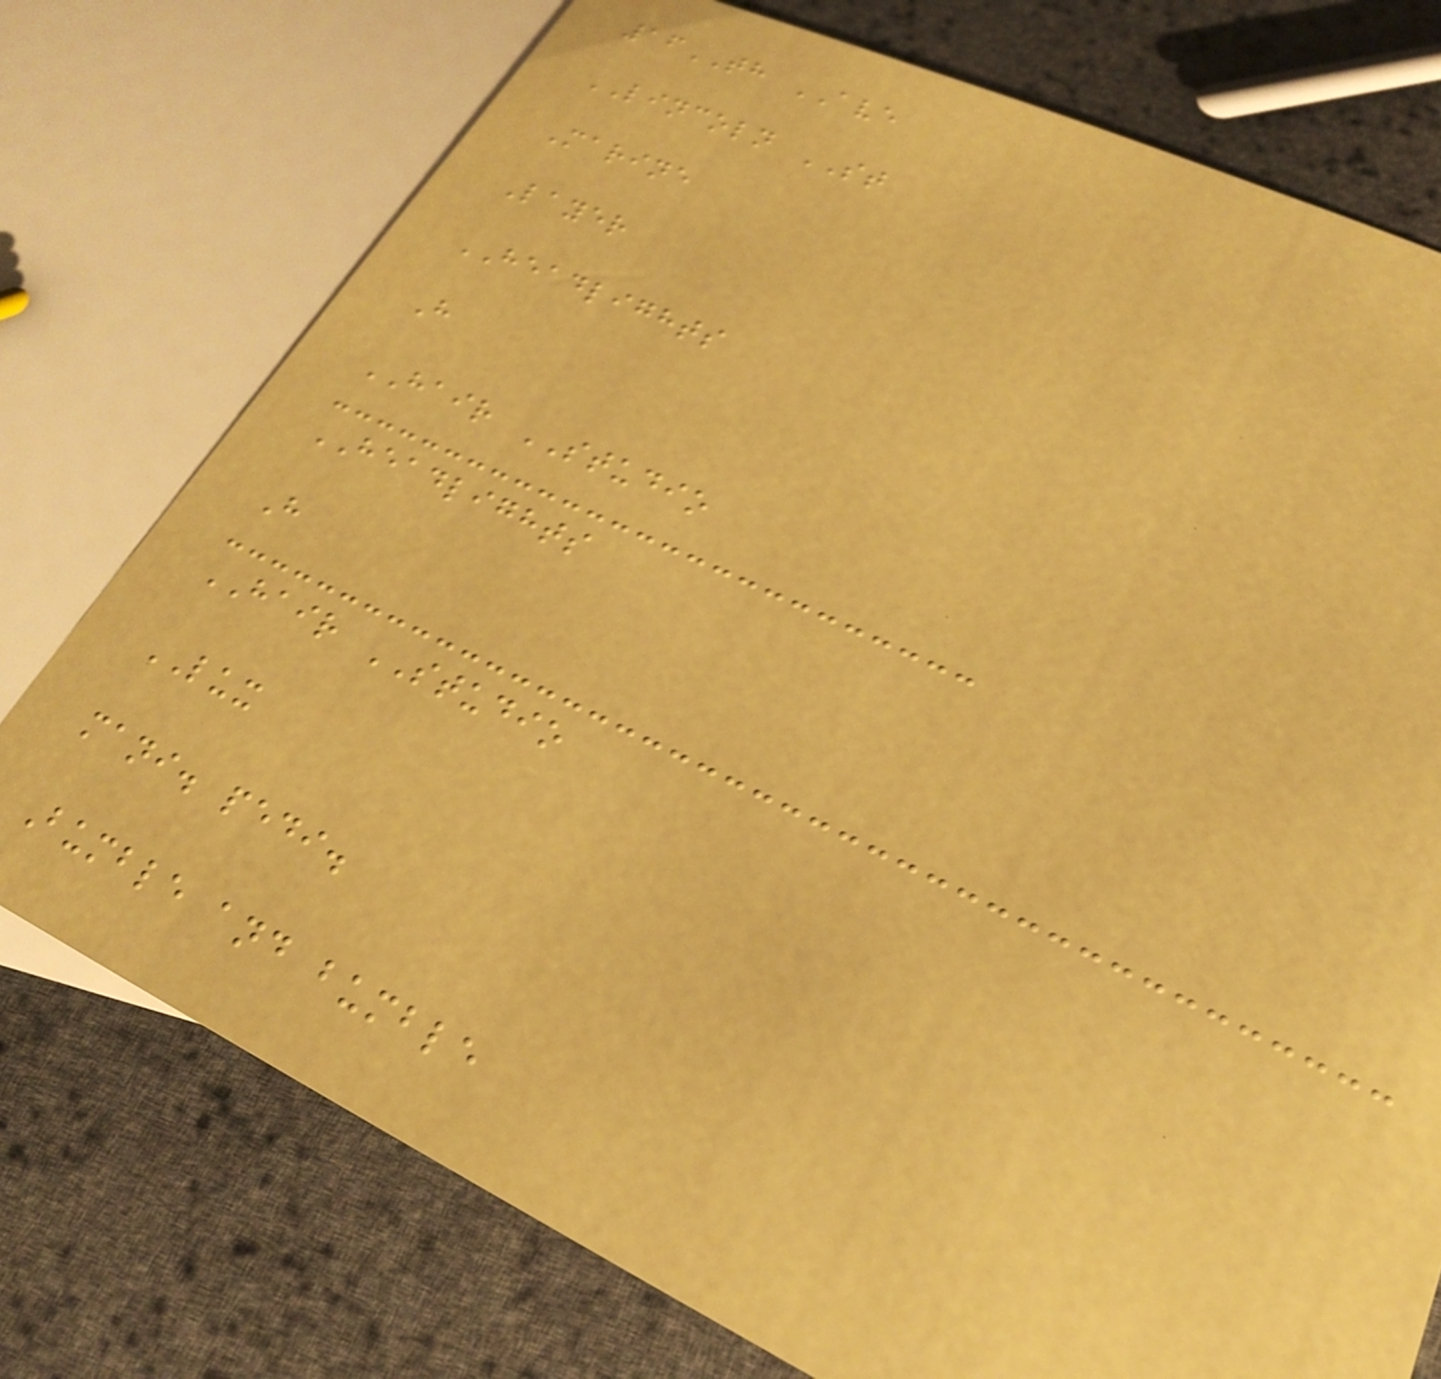16TH AVE
LINCOLN ST
Marine
Layer
HEADLIGHTS
H
HAIR STUDIO
HEADLIGHTS
H
HAIR STUDIO
LUX
mani. pedi.
Bumble and bumble
